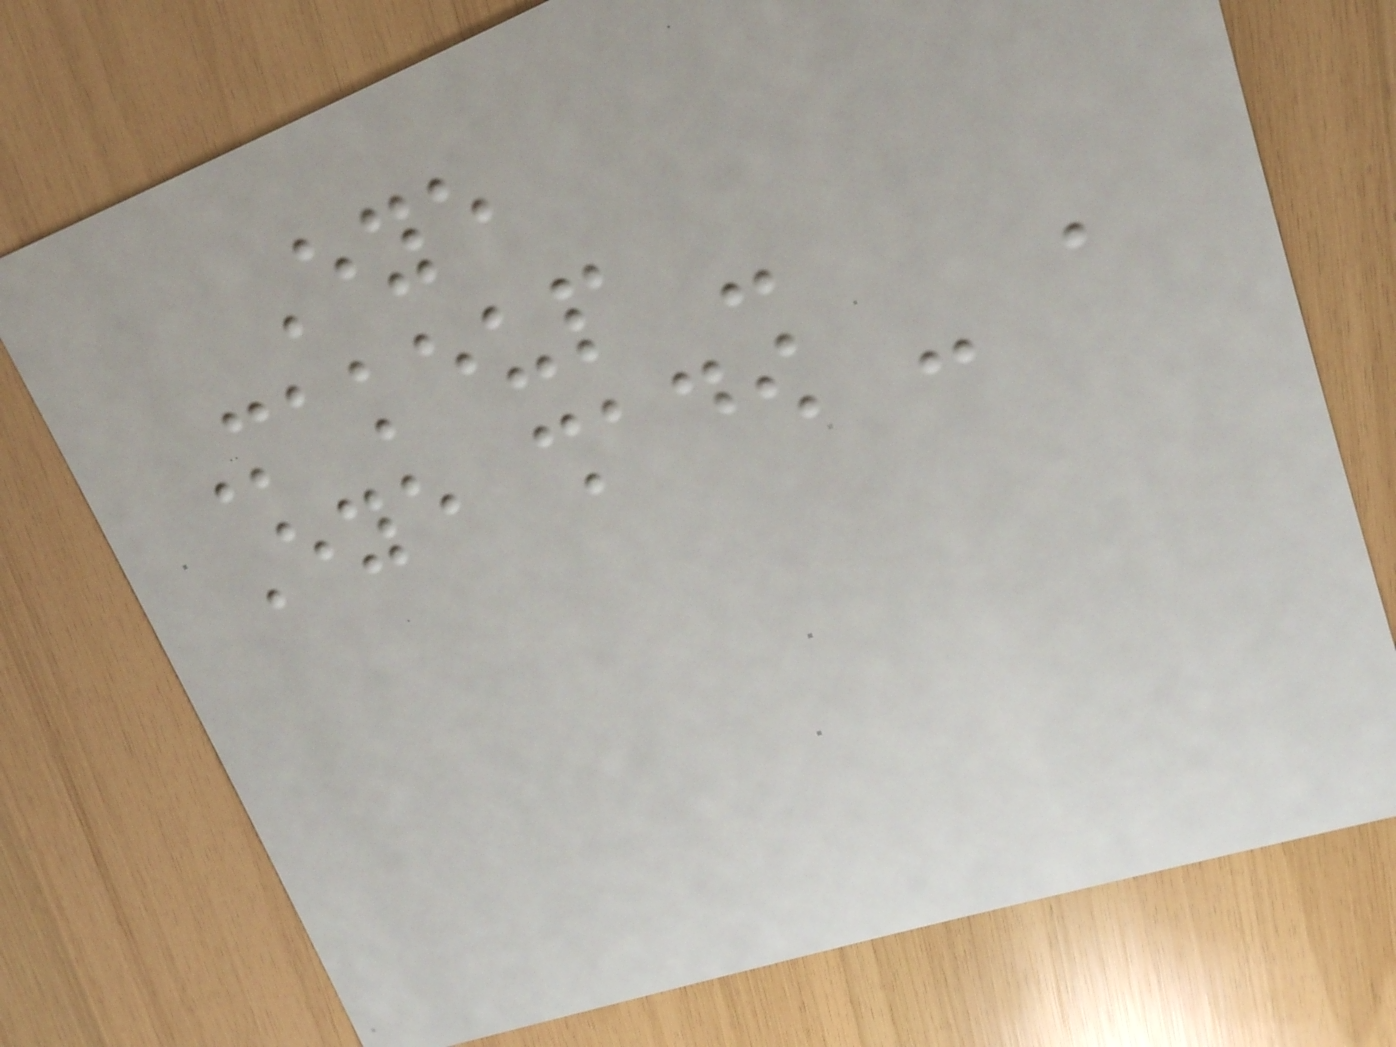Eye
Makeup -
Eye shadow - a
